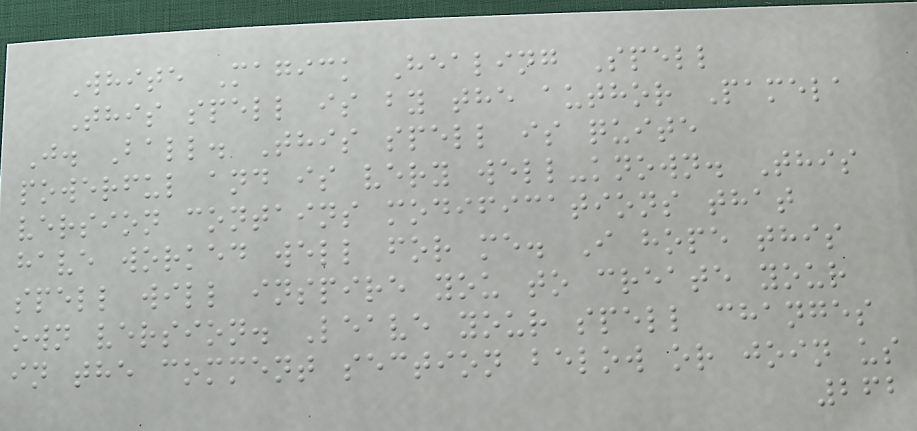White Magick Healing Spell
This spell is by the author Pamela
J. Ball. This spell is quite
powerful and is very well-known. This
version contains modifications that
have worked well for me. I hope this
spell will inspire you to create your
own version. Leave your spell changes
in the comment section below or join us
262
